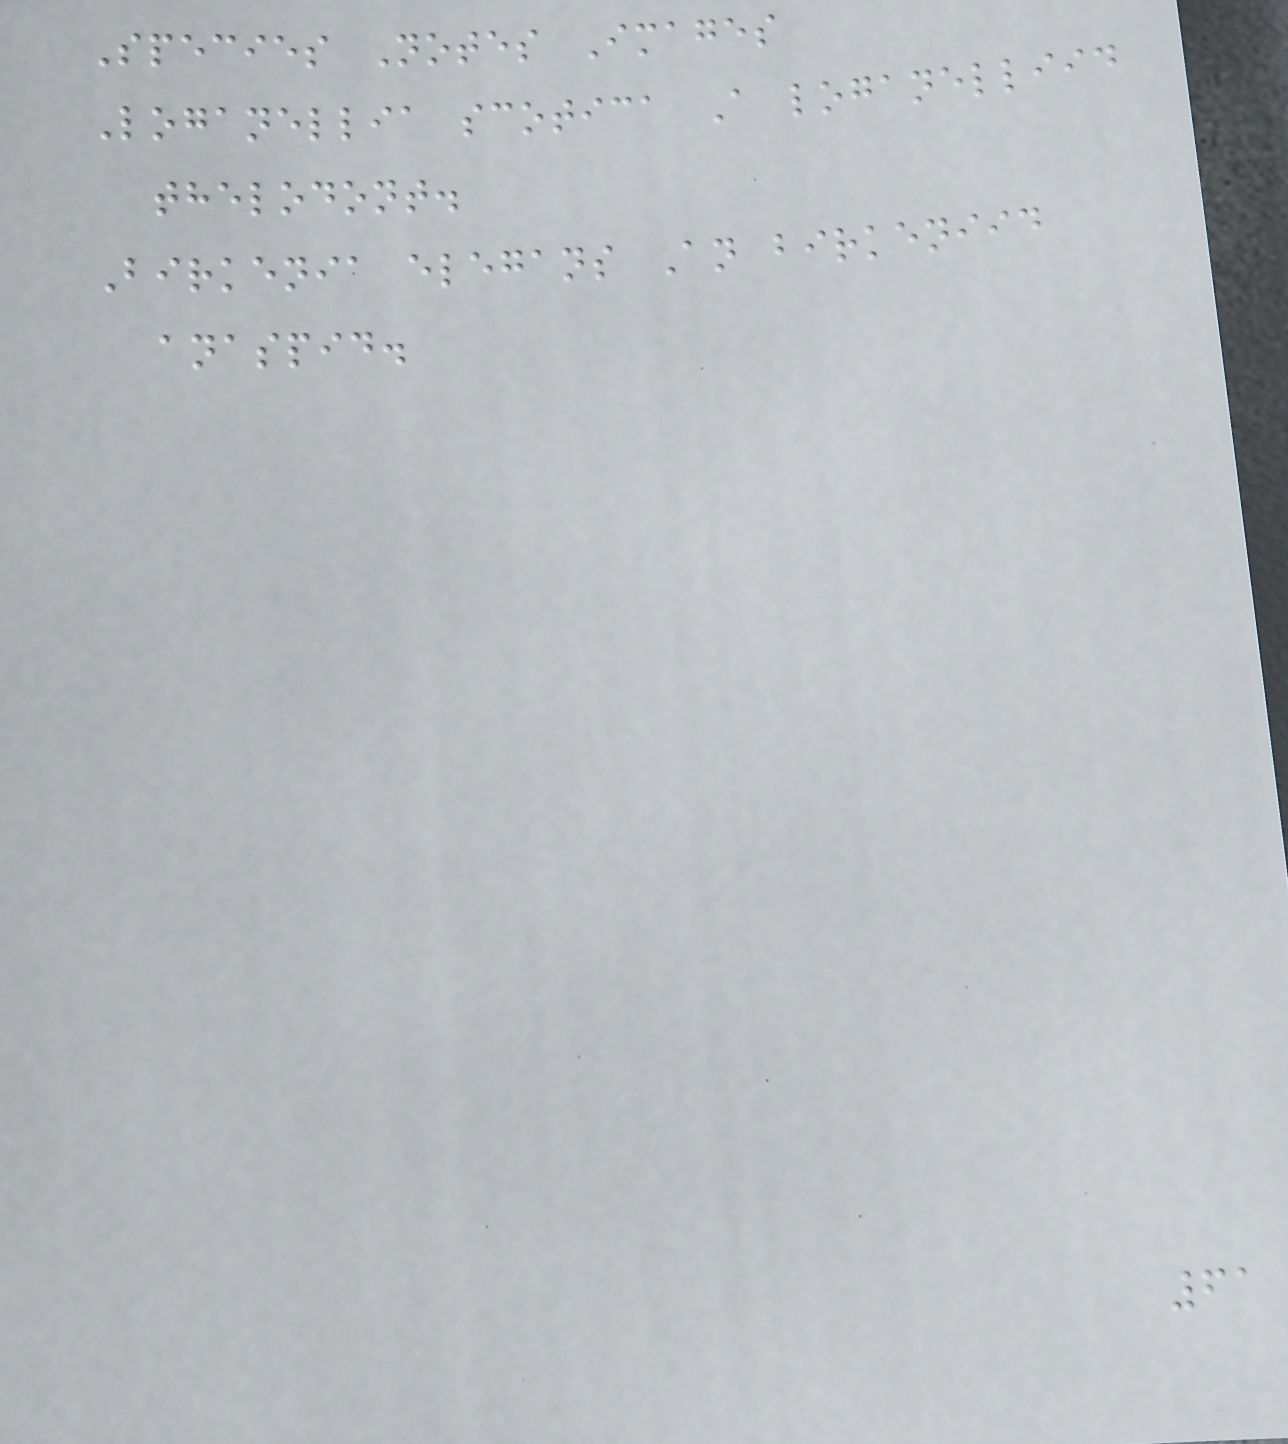Species Notes Images
Loganellia scotica A loganelliid
thelodont.
Birkenia elegans An birkeniid
anaspid.
61
